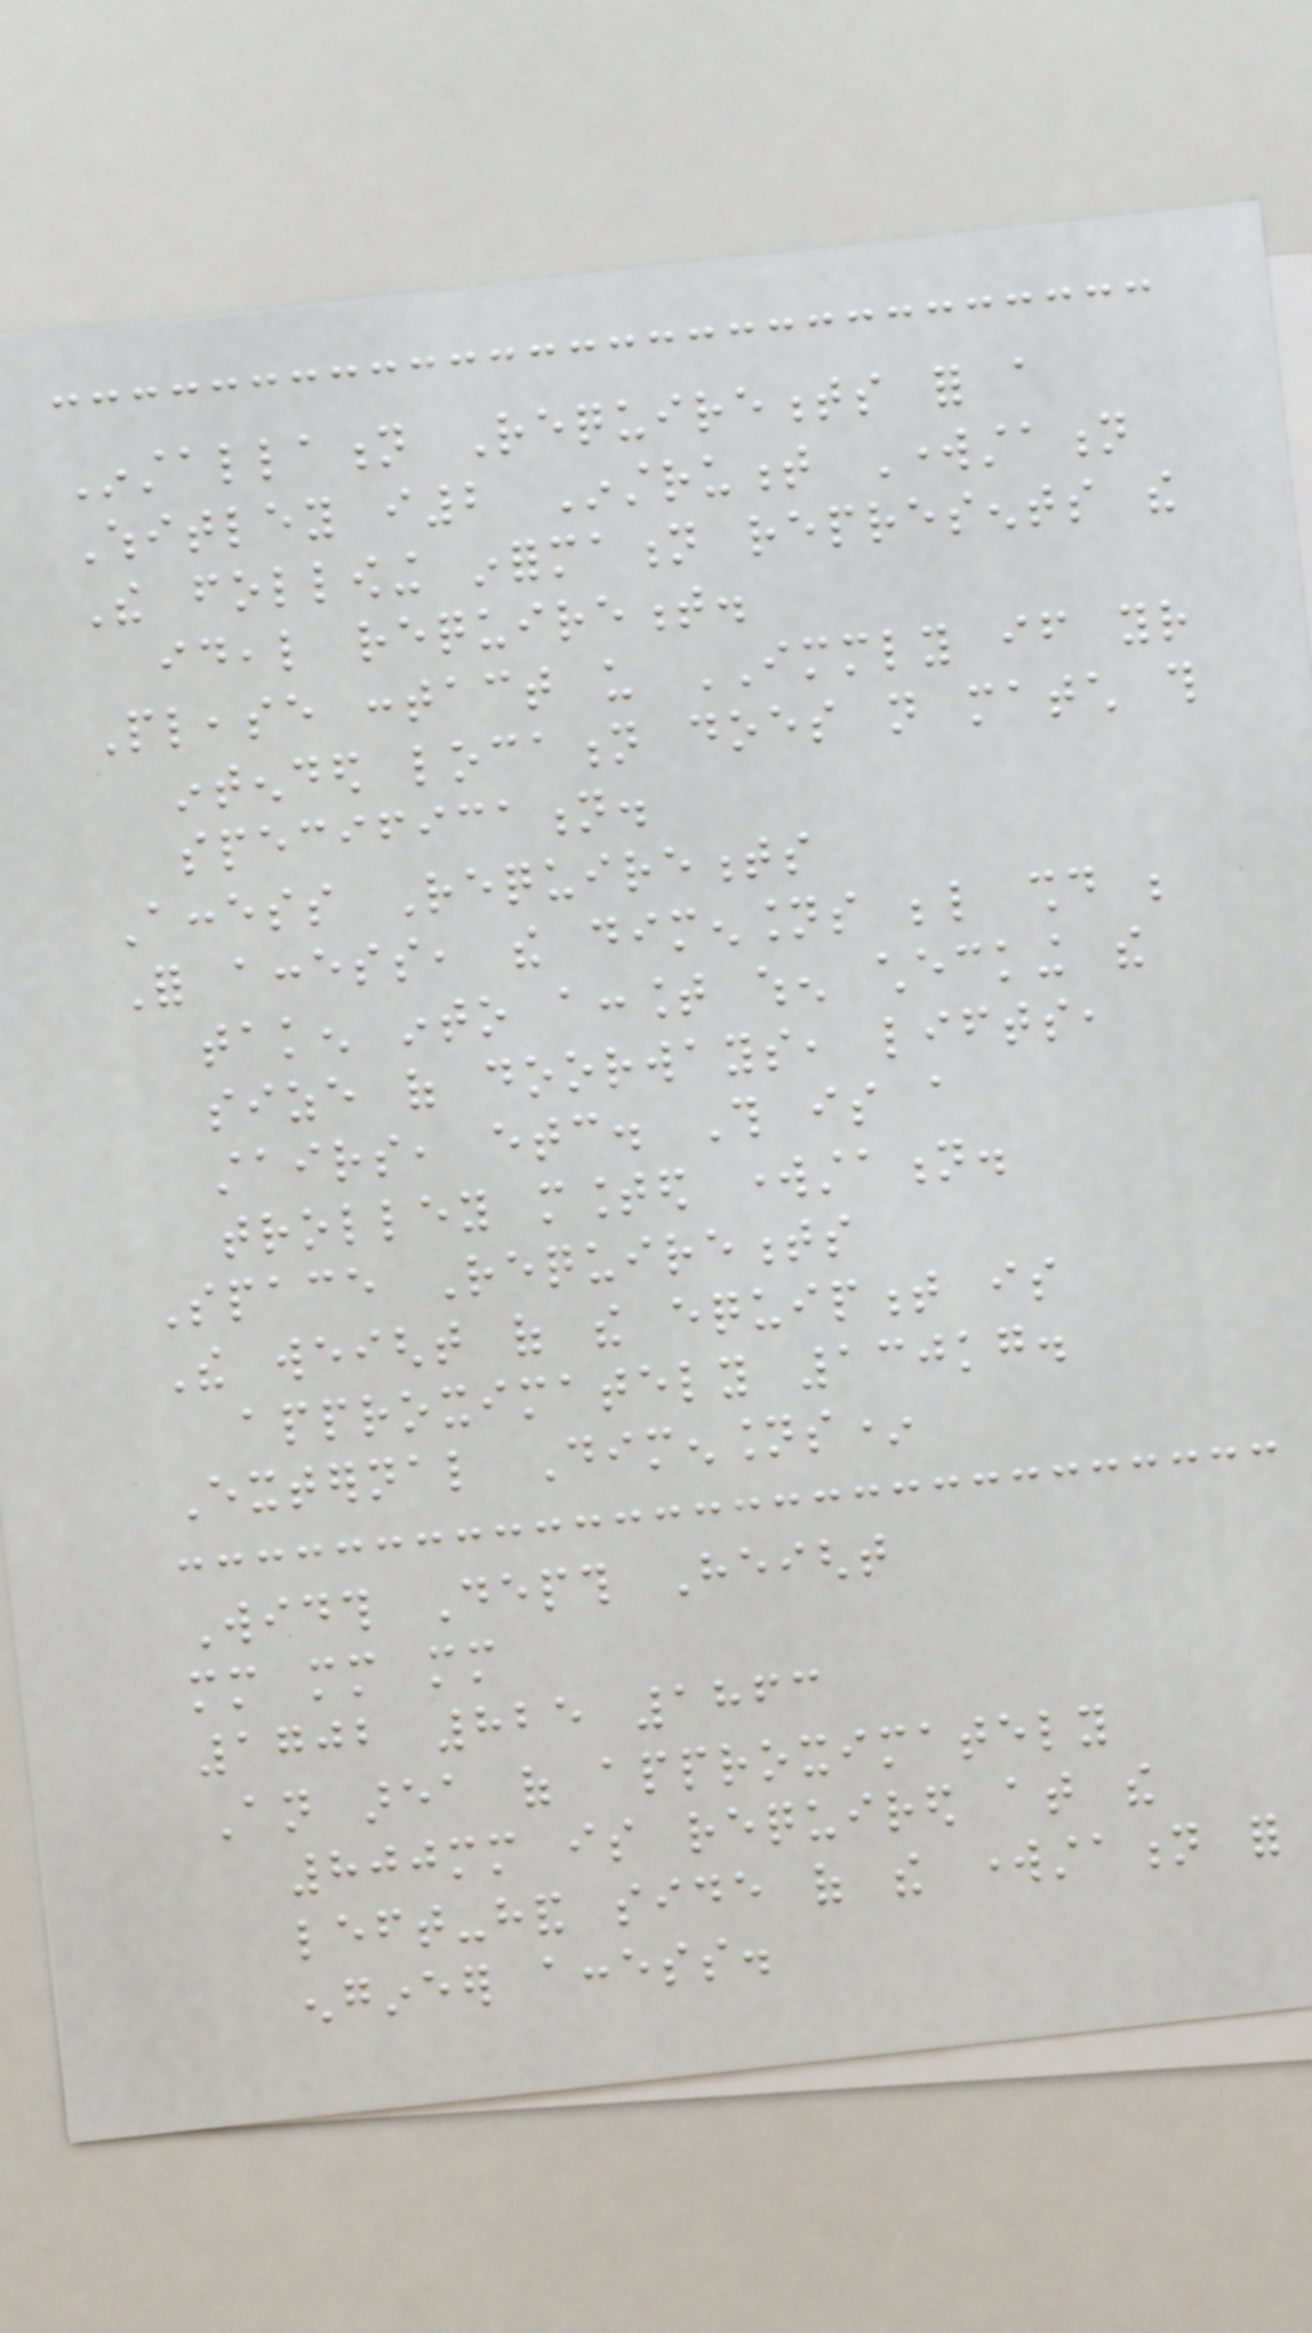Installation Requirements for a
Whitley i2 Instrument Workstation
The following information represents the
ideal requirement.
Please contact us IMMEDIATELY if your
intended location does not match this
specification.
Access Requirements
For access, the dimensions below should be
taken into account when checking the
size of doorways, lifts,
stairs, etc. This is a
trolley mounted workstation.
Space Requirements
The weight of the equipment is
approximately 130kg.
External Dimensions*
Width Depth Height
mm mm mm
1702 825 1863
An area of approximately
800mm is required at the
left-hand side of the workstation for
engineer access.
